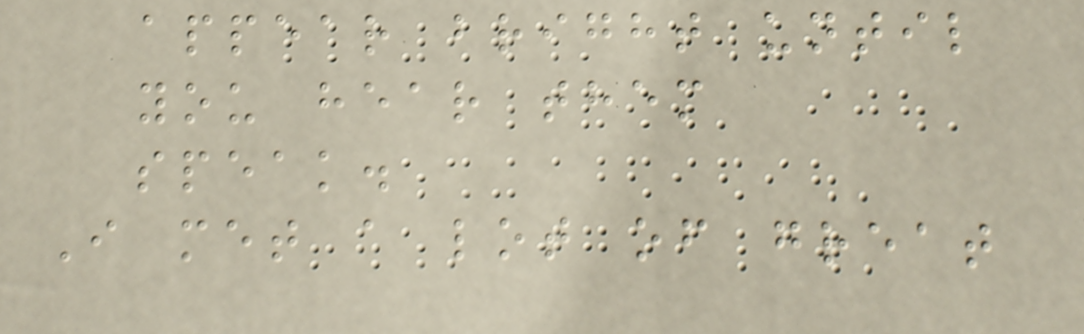appear bright until
you hear them
speak.
I met a lot of great
